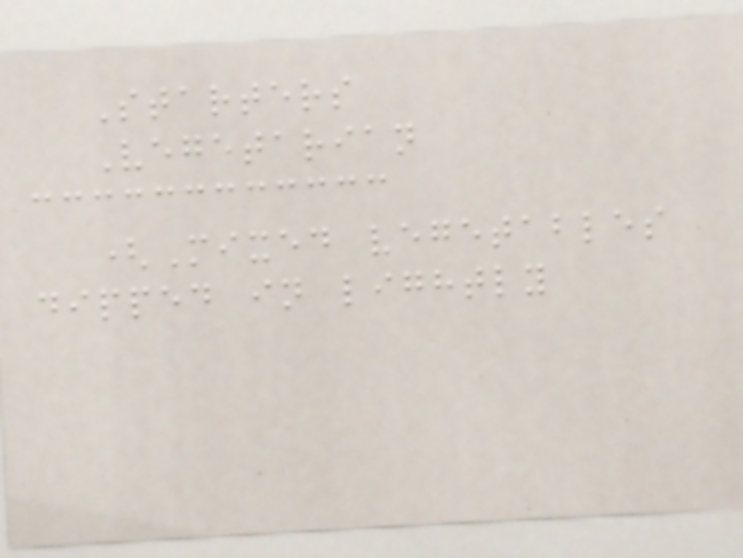Starters
Vegetarian
(Mixed vegetables
dipped in lightly
